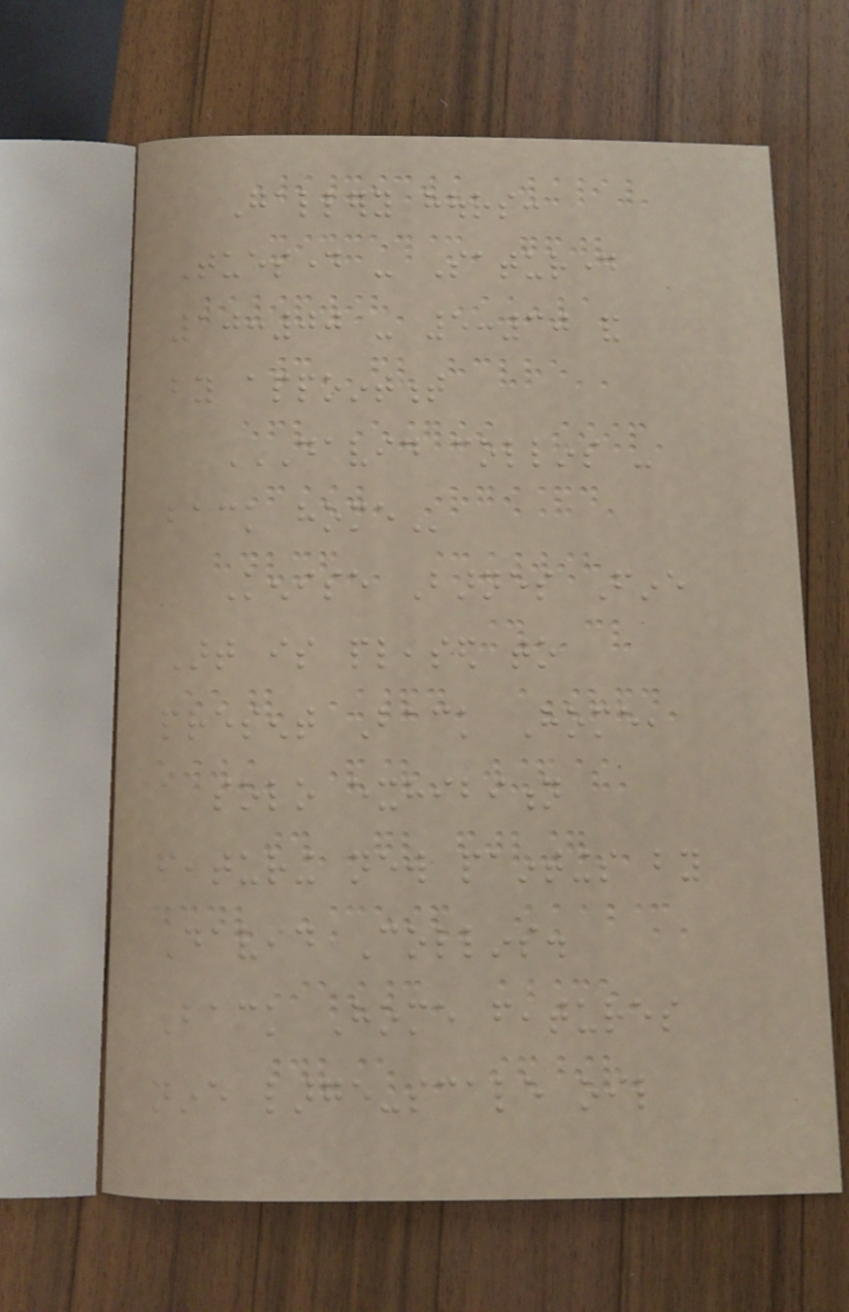Gallery hours:
Tuesday - Saturday
10:00 - 5:30 and
by appointment
DAVID COLLINS -
BACK HOME
Kenise Barnes Fine
Art is pleased to
present Back Home,
a solo exhibition
featuring new paintings by
David Collins.
Back Home features
nine large-scale oil
